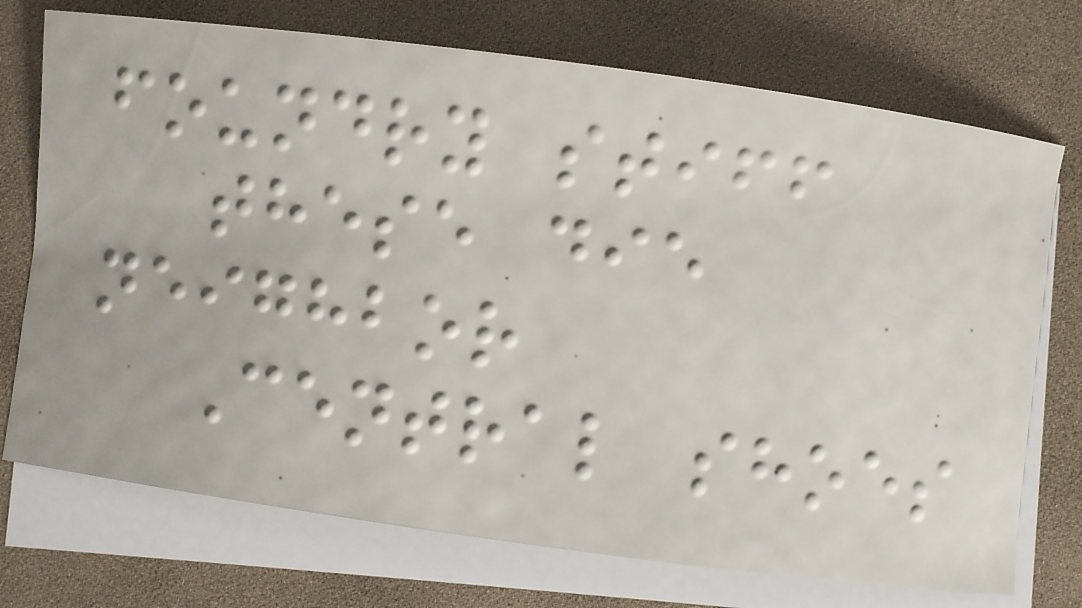foundry stiff
these die
neighbor
Central shoes
